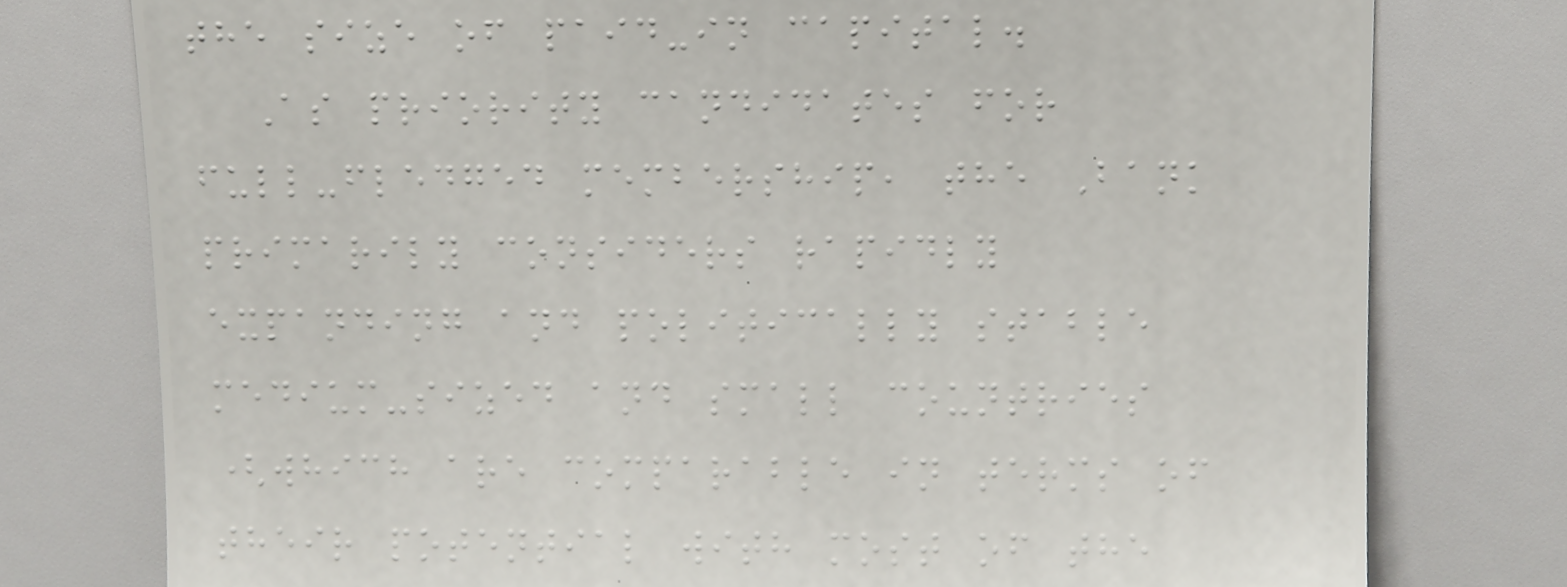the size of paid-in capital.
As priority candidates for
full-fledged membership, the Bank
primarily considers rapidly
expanding and politically stable
medium-sized and small countries
(which are comparable in terms of
their potential with most of the
